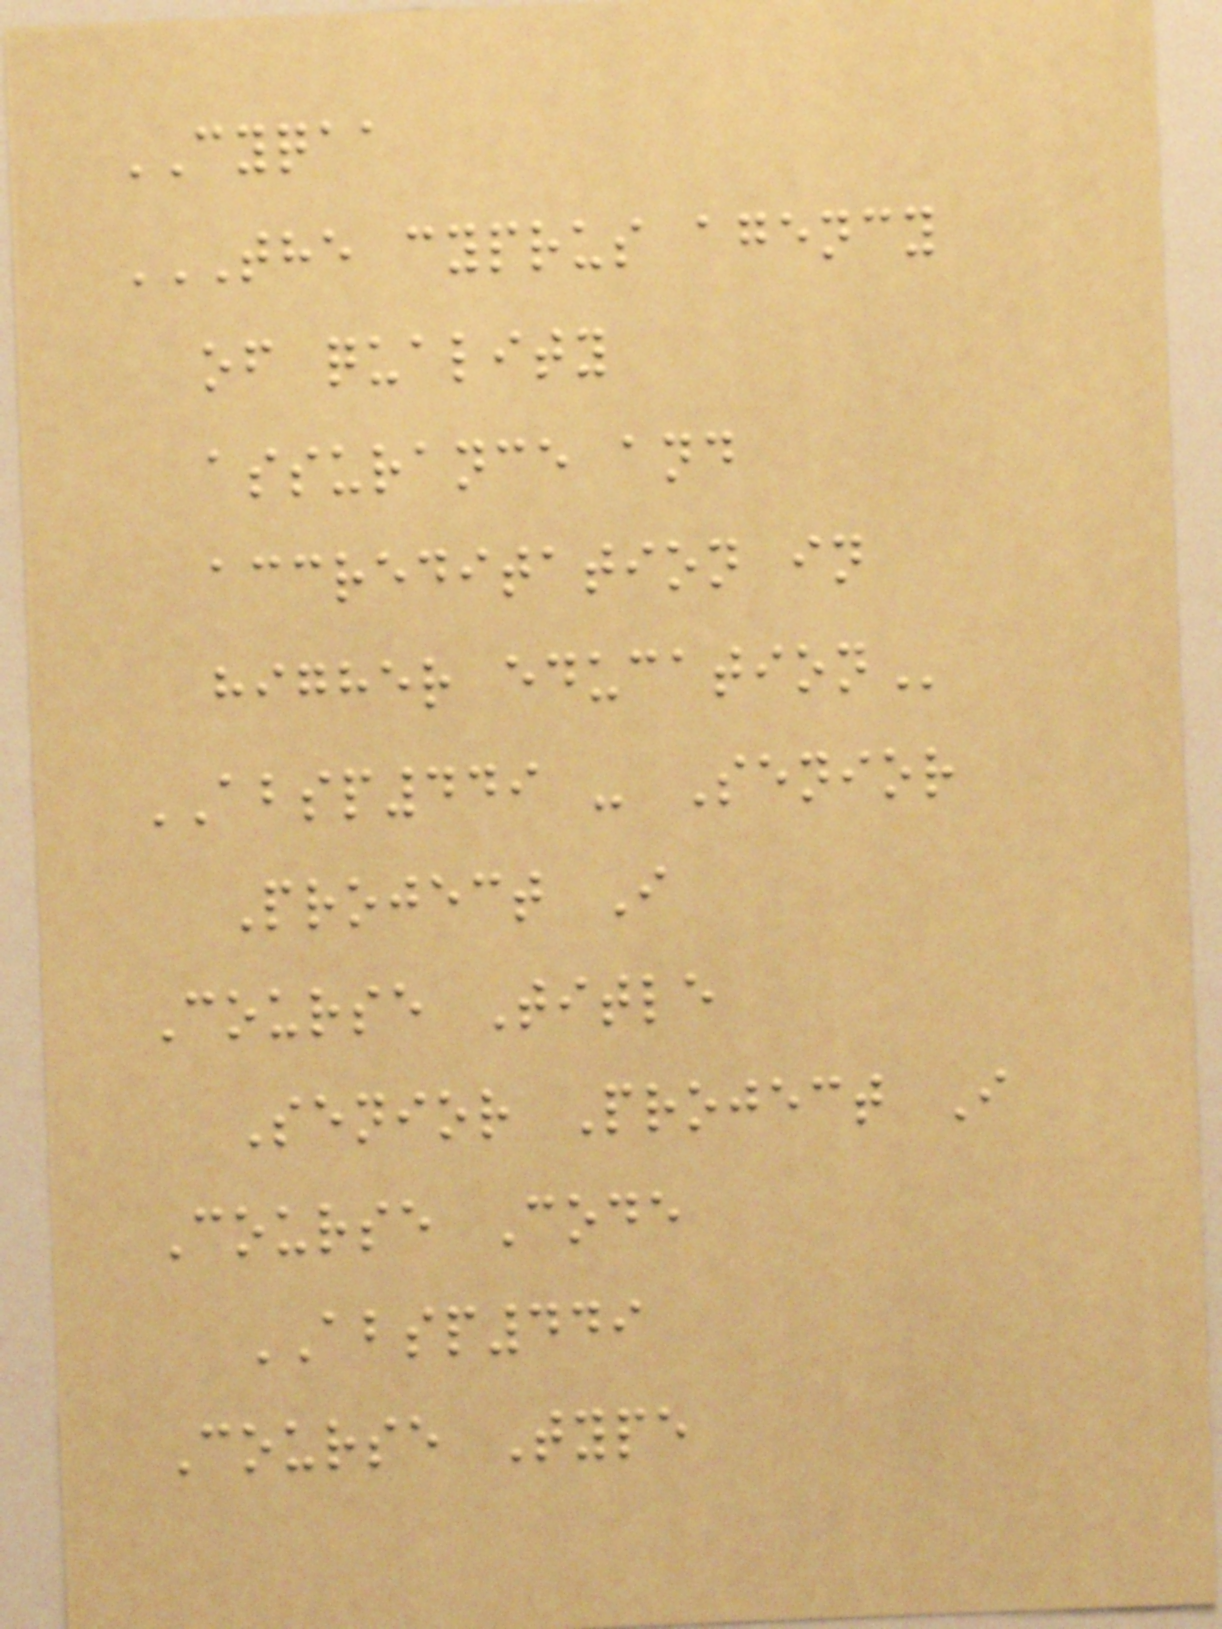CYQAA
THE CYPRUS AGENCY
OF QUALITY
ASSURANCE AND
ACCREDITATION IN
HIGHER EDUCATION
ABSP449 - Senior
Project I
Course Title
Senior Project I
Course Code
ABSP449
Course Type
